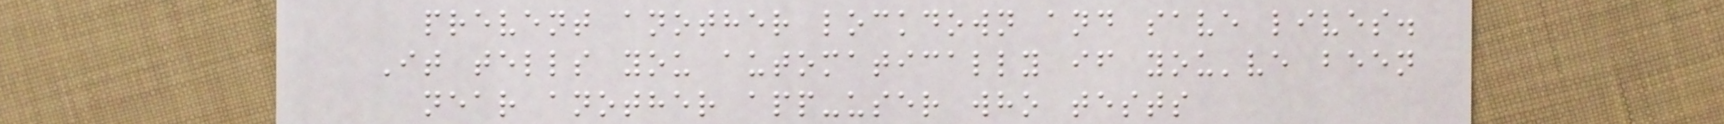prevent another lockdown and save lives.
It tells you automatically if you've been
near another app-user who tests
